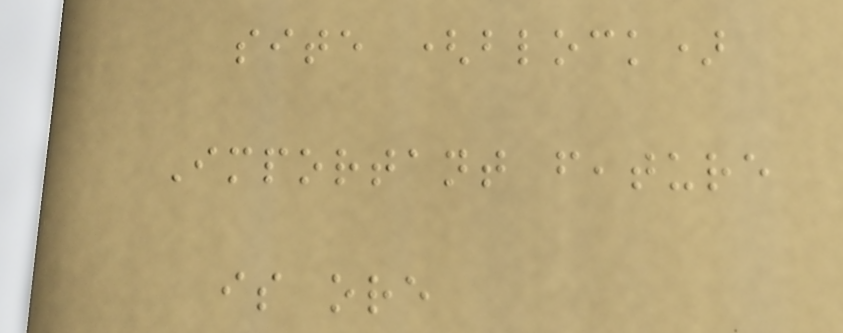site (block)
Important feature
is ore
